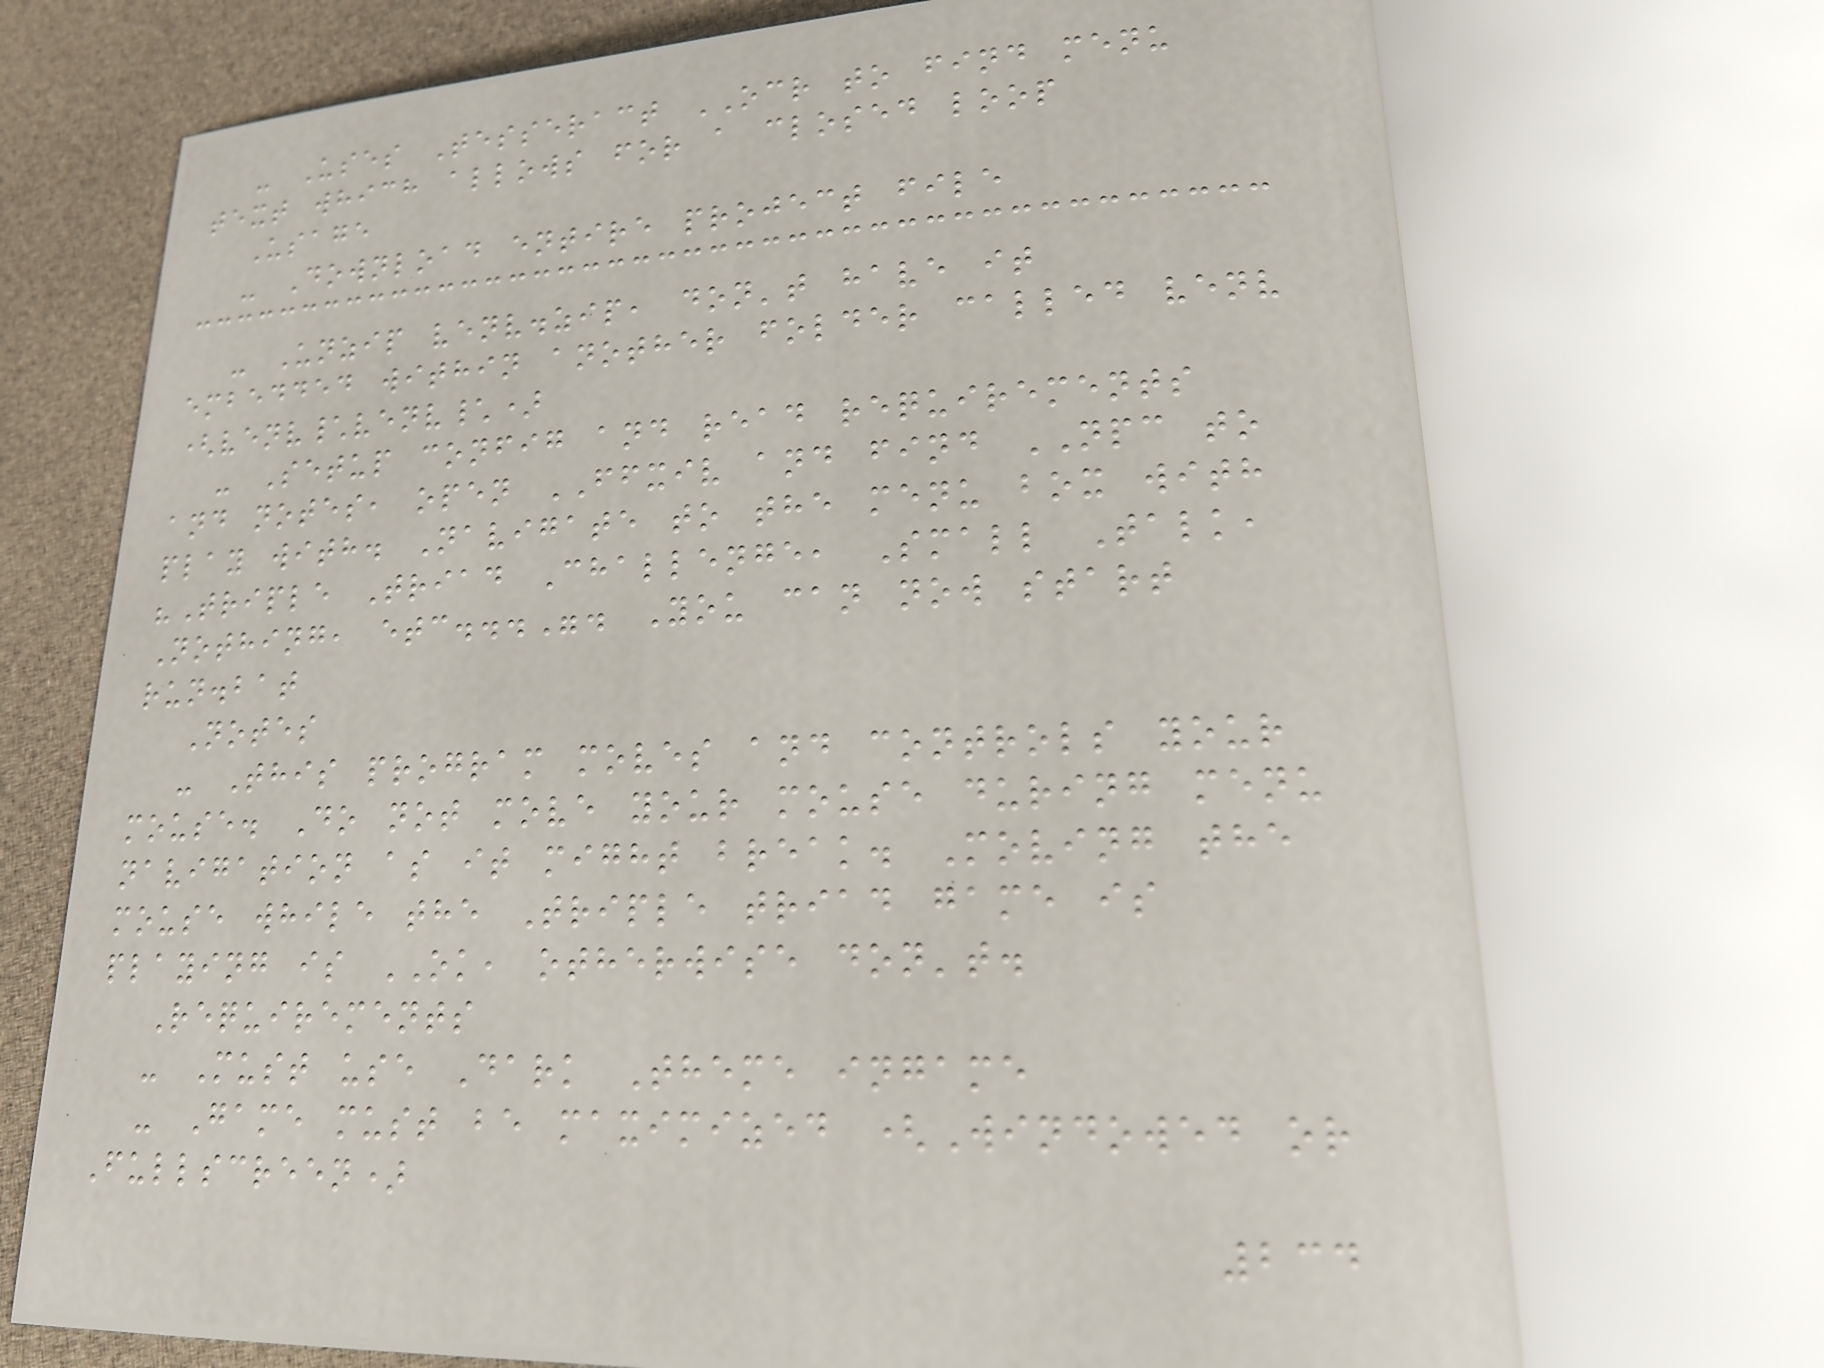- Uses Tesseract OCR to find menu
text which allows for a closed loop
Usage
- Download entire project file
- Unzip venv.zip, don't have it
embedded within another folder called venv
(venv\venv\)
- Setup config and read requirements
and notes, open FFXIV and find NPC to
play with. Navigate to the menu box with
"Triple Triad Challenge, Small Talk,
Nothing, etc...". You can now start
run.bat
Notes
- This program moves and controls your
mouse. Do not move your mouse during menu
navigation as it might break. Moving the
mouse while the Triple triad game is
playing is OK, otherwise don't.
Requirements
- Must use Dark Theme ingame
- Game must be maximized (Windowed or
Fullscreen)
234
